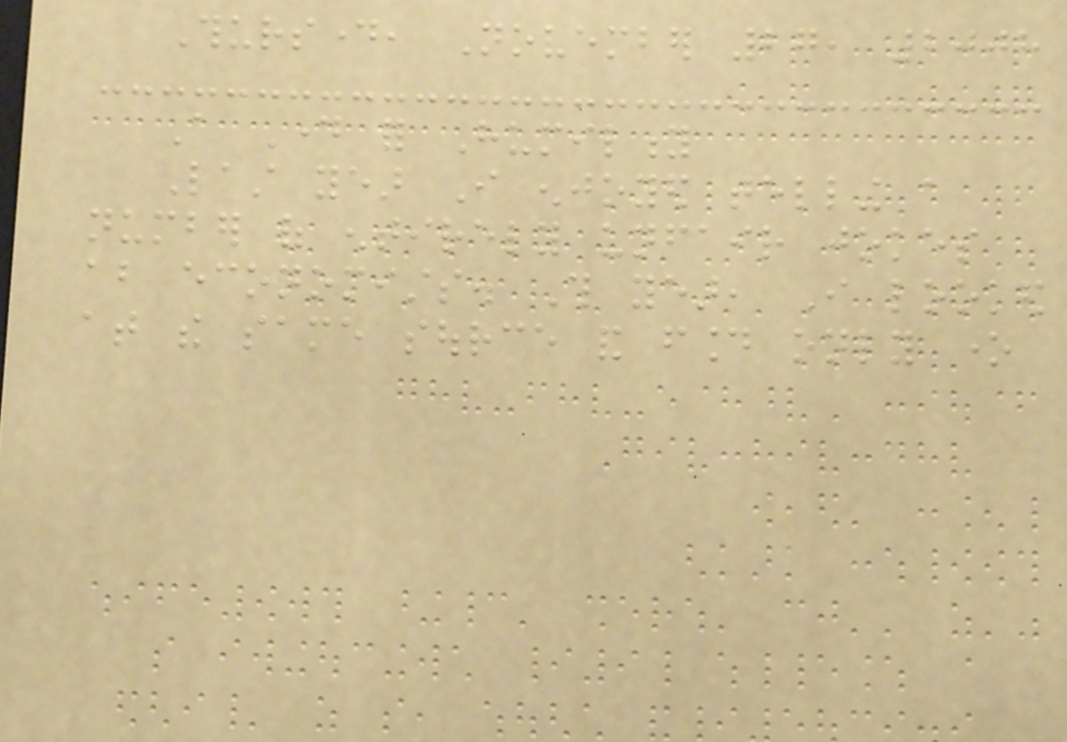Thursday, November 27, 2008
A Day for Humility
Last year I enjoyed telling a
number of entirely unfair jokes
about economists. This year, I looked
at the same source and found only one
